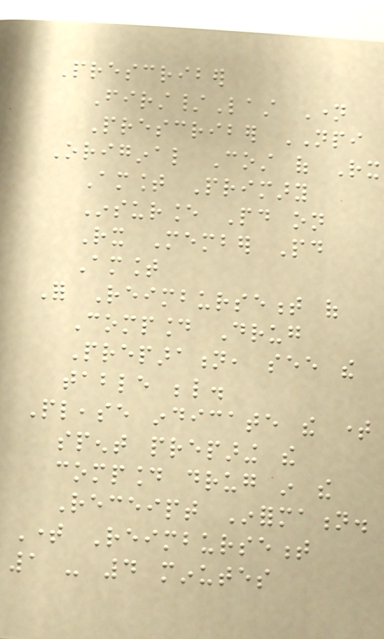Prescriber
First/Last Name
Prescriber NPI
Original Cost of Rx
Amount Primary
Insurance Paid on
Rx Member Paid
Amount
For Reimbursement of
Compound Drug
Preparation, see the
table below.
Please indicate the time
spent preparing the
compound drug in the
Receipt Information.
Time Reimbursement
1 - 4 minutes
